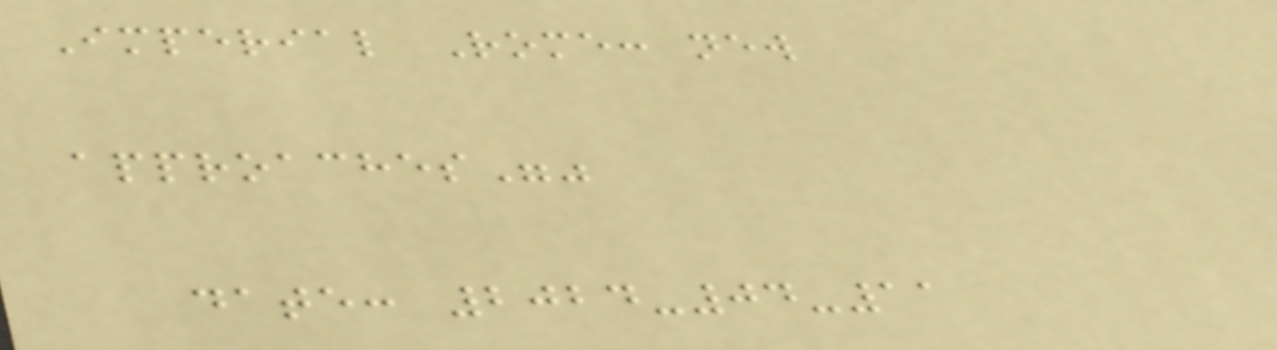Imperial Rome: new
approaches""
date: 2024-04-11
